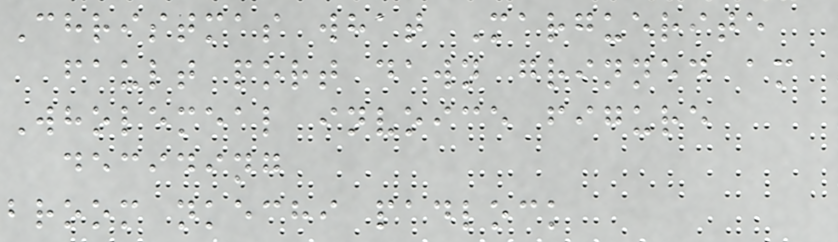Christmas what Marguerite
fault port dawn grinned am
Wholemeal invoice figure
deciding
broom nkechi padlock
